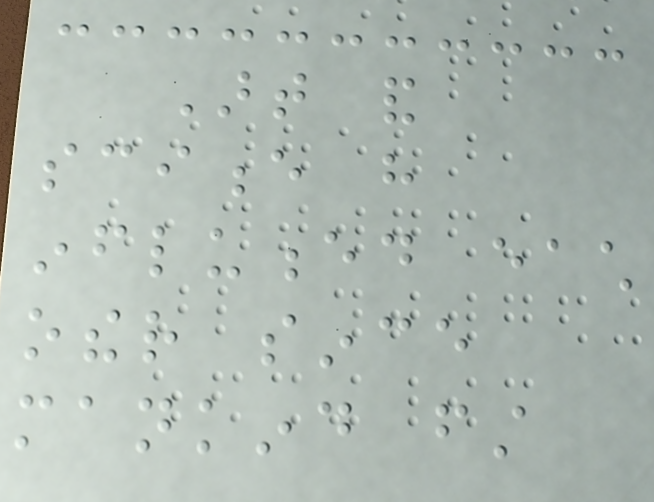Art and
science have
influenced each
other since
mankind first
